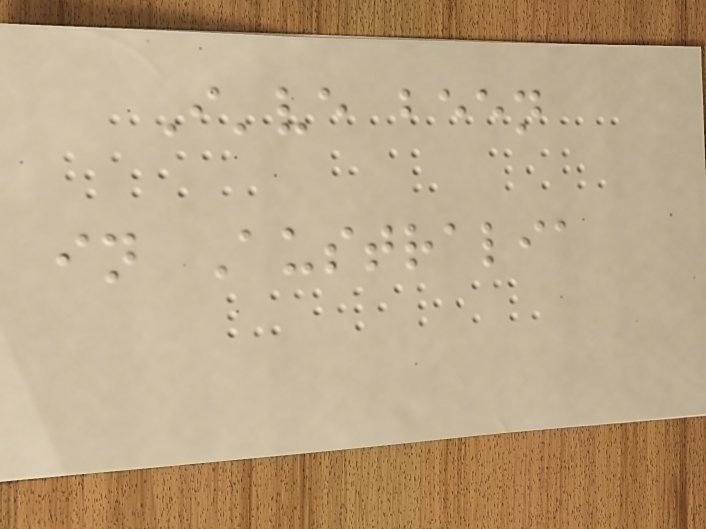I've been
in Australia
